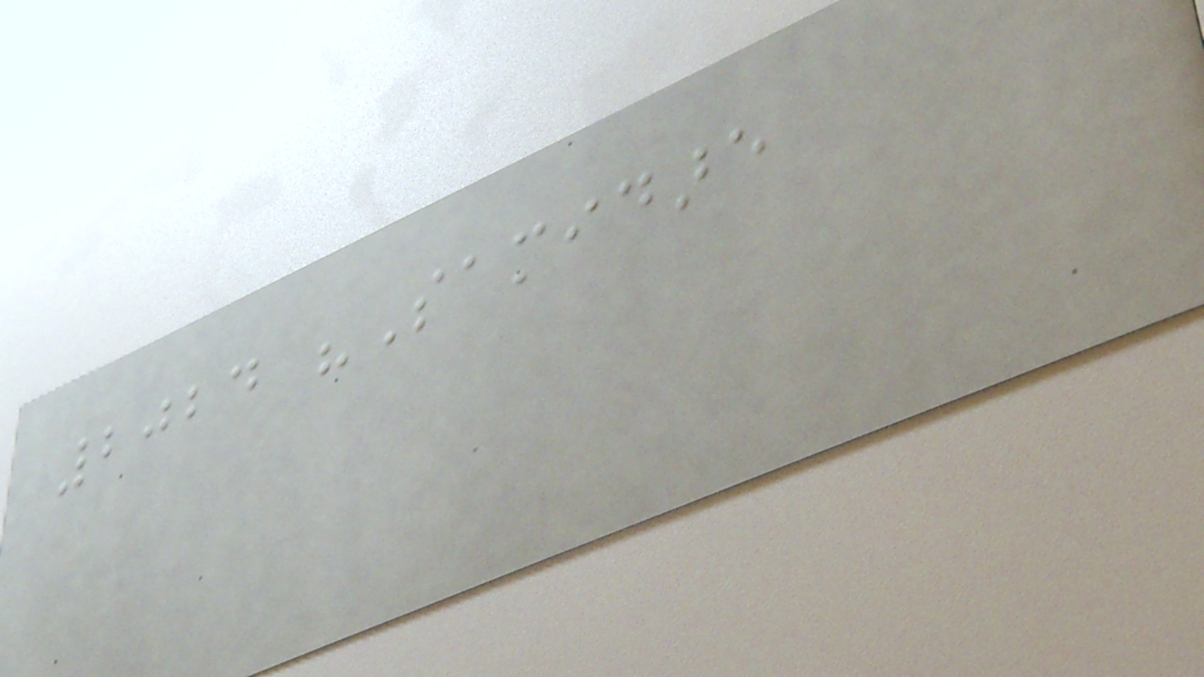2024 "Samidare
